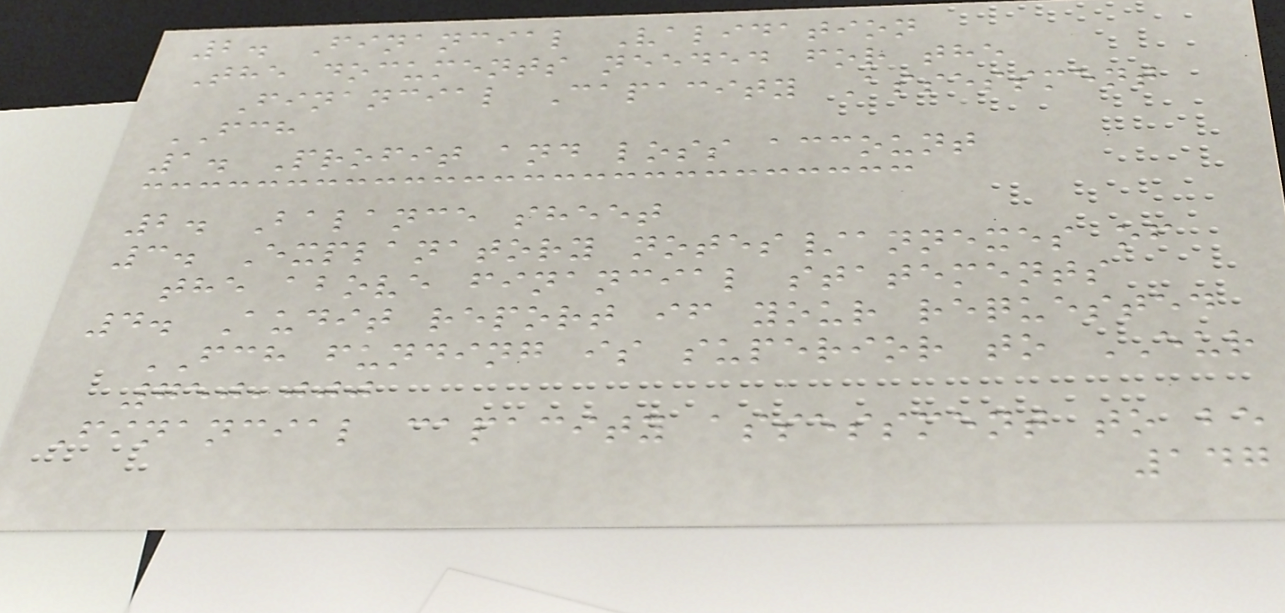2. Financial Validation
The documents needed for the
Financial Capacity Assessment
FCH
1. Profit and loss account
2. Balance sheet
3. Explanatory notes/annexes of
the above financial statements
4. Audit report if your requested
FCH funding is superior to EUR
750,000
Financial capacity assessment to be
147
